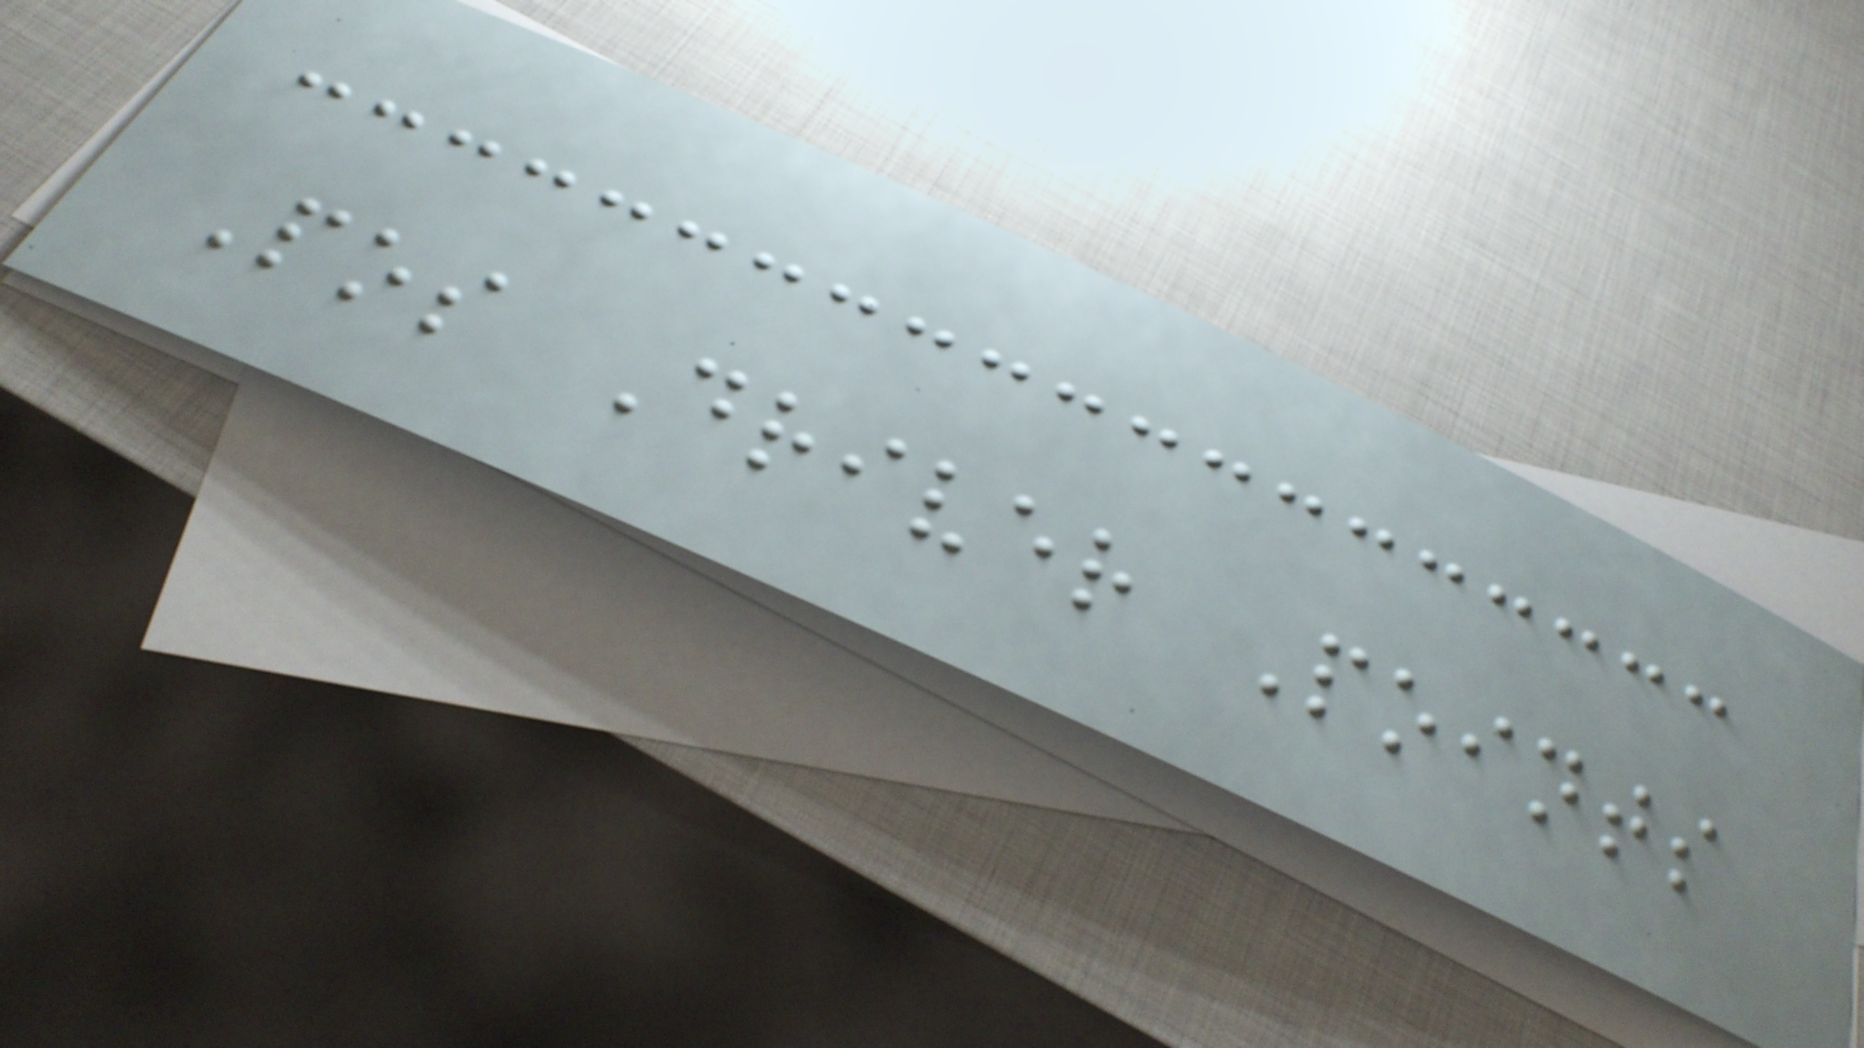Pos Driver Points
